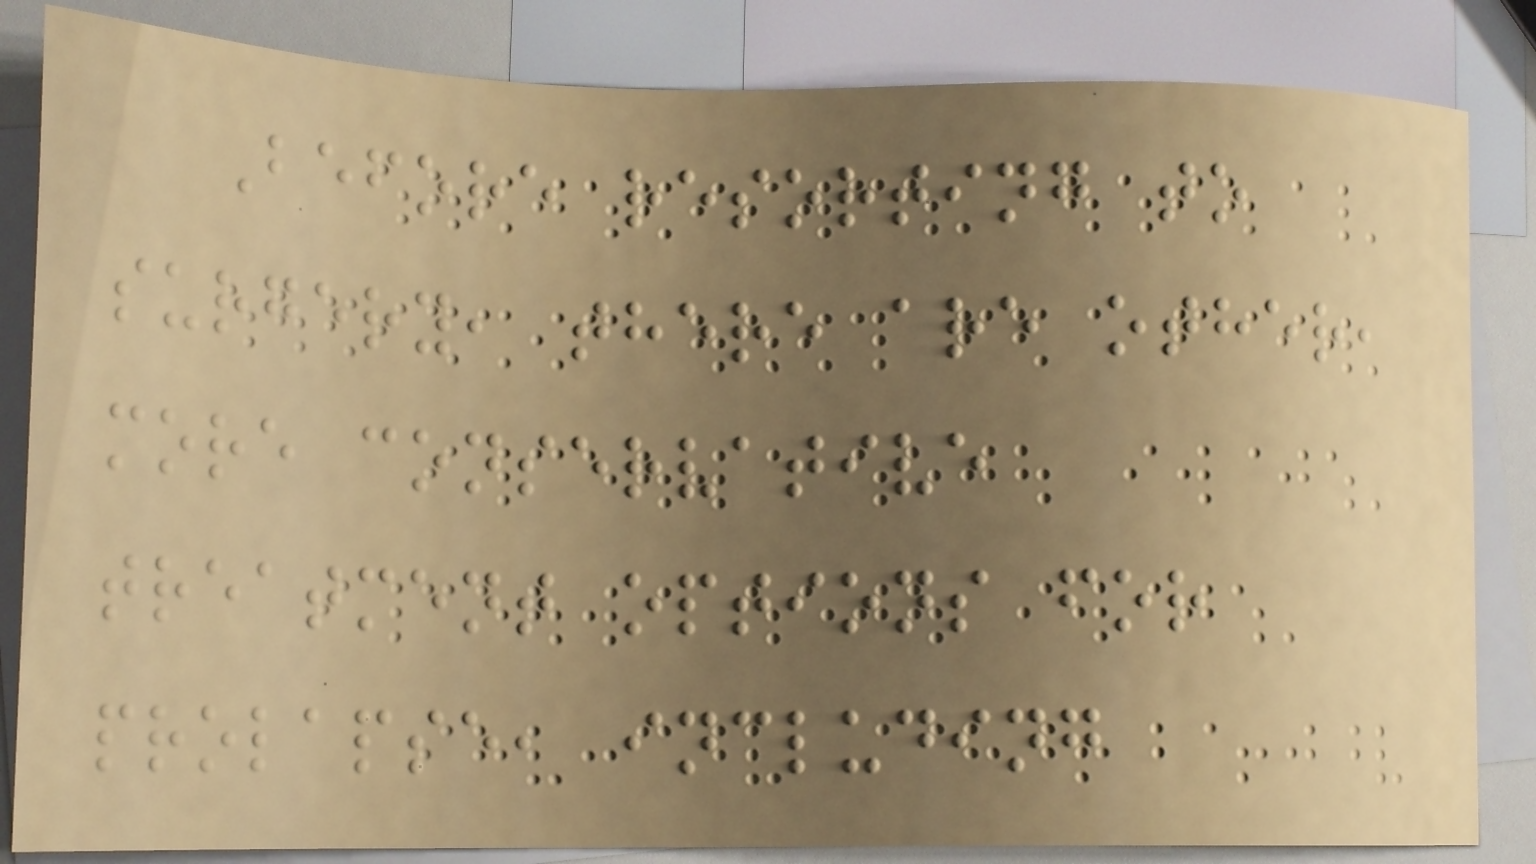Before resorting to
surgery, there are other,
more conservative
treatment options for
prolapse, including
